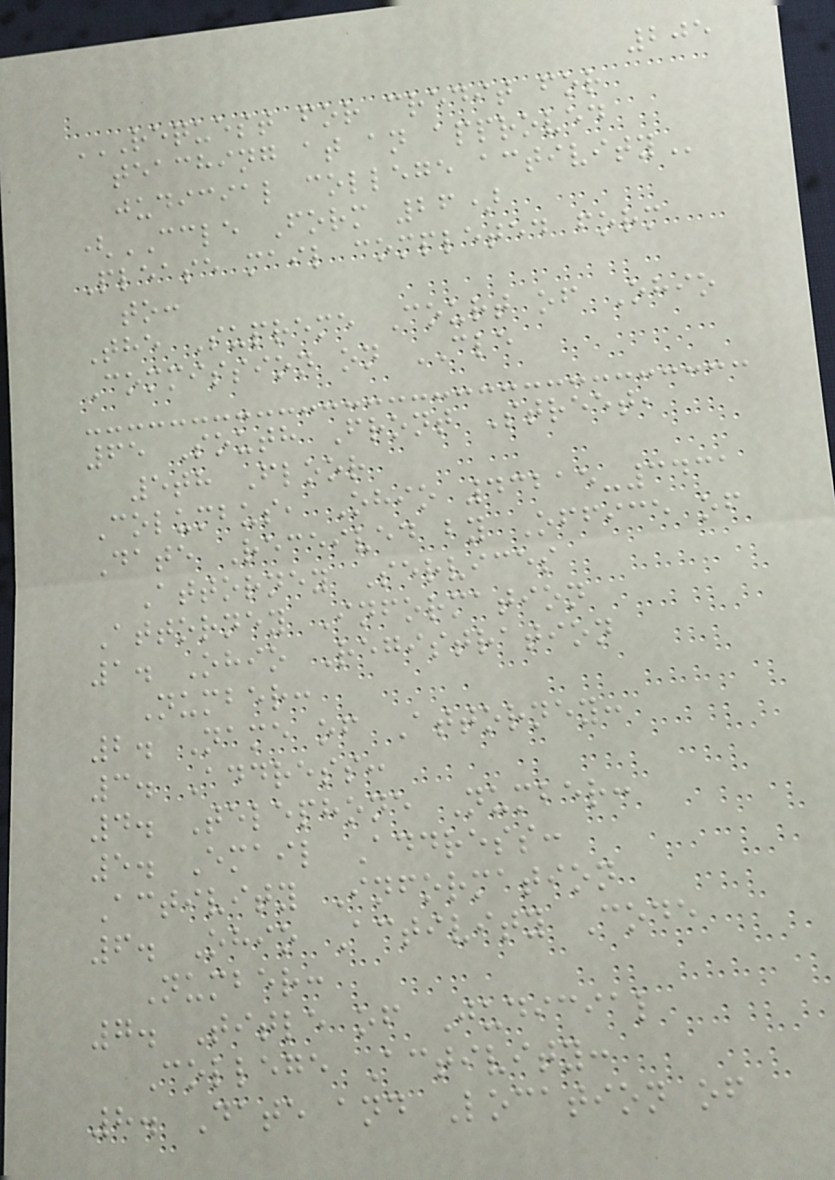205
REQUEST FOR CREDIT FOR
TEACHING AT AN APPROVED
JUDICIAL COLLEGE ACTIVITY
(CCLE Form 26)
Please mail completed form
to:
The Supreme Court of Ohio
Commission on CLE
65 South Front Street,
5th Floor
Columbus, Ohio 43215-3431
Date Received by Office of
Attorney Services
Attorney Information
1. Ohio Registration
Number:
2. Name of Attorney:
3. Address:
4. Telephone Number:
5. Email Address:
Activity Information
6. Ohio Activity Code
Number:
7. Title of Judicial
College Activity:
8. Date and Location of
